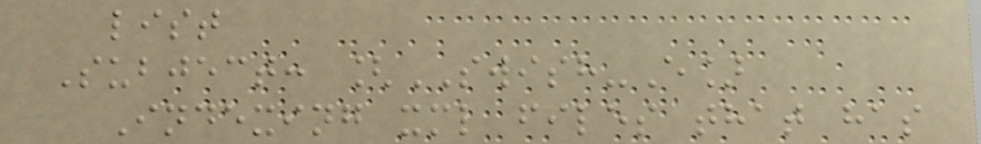list
Subject: [SWISH-E]
Indexing xml files that has
